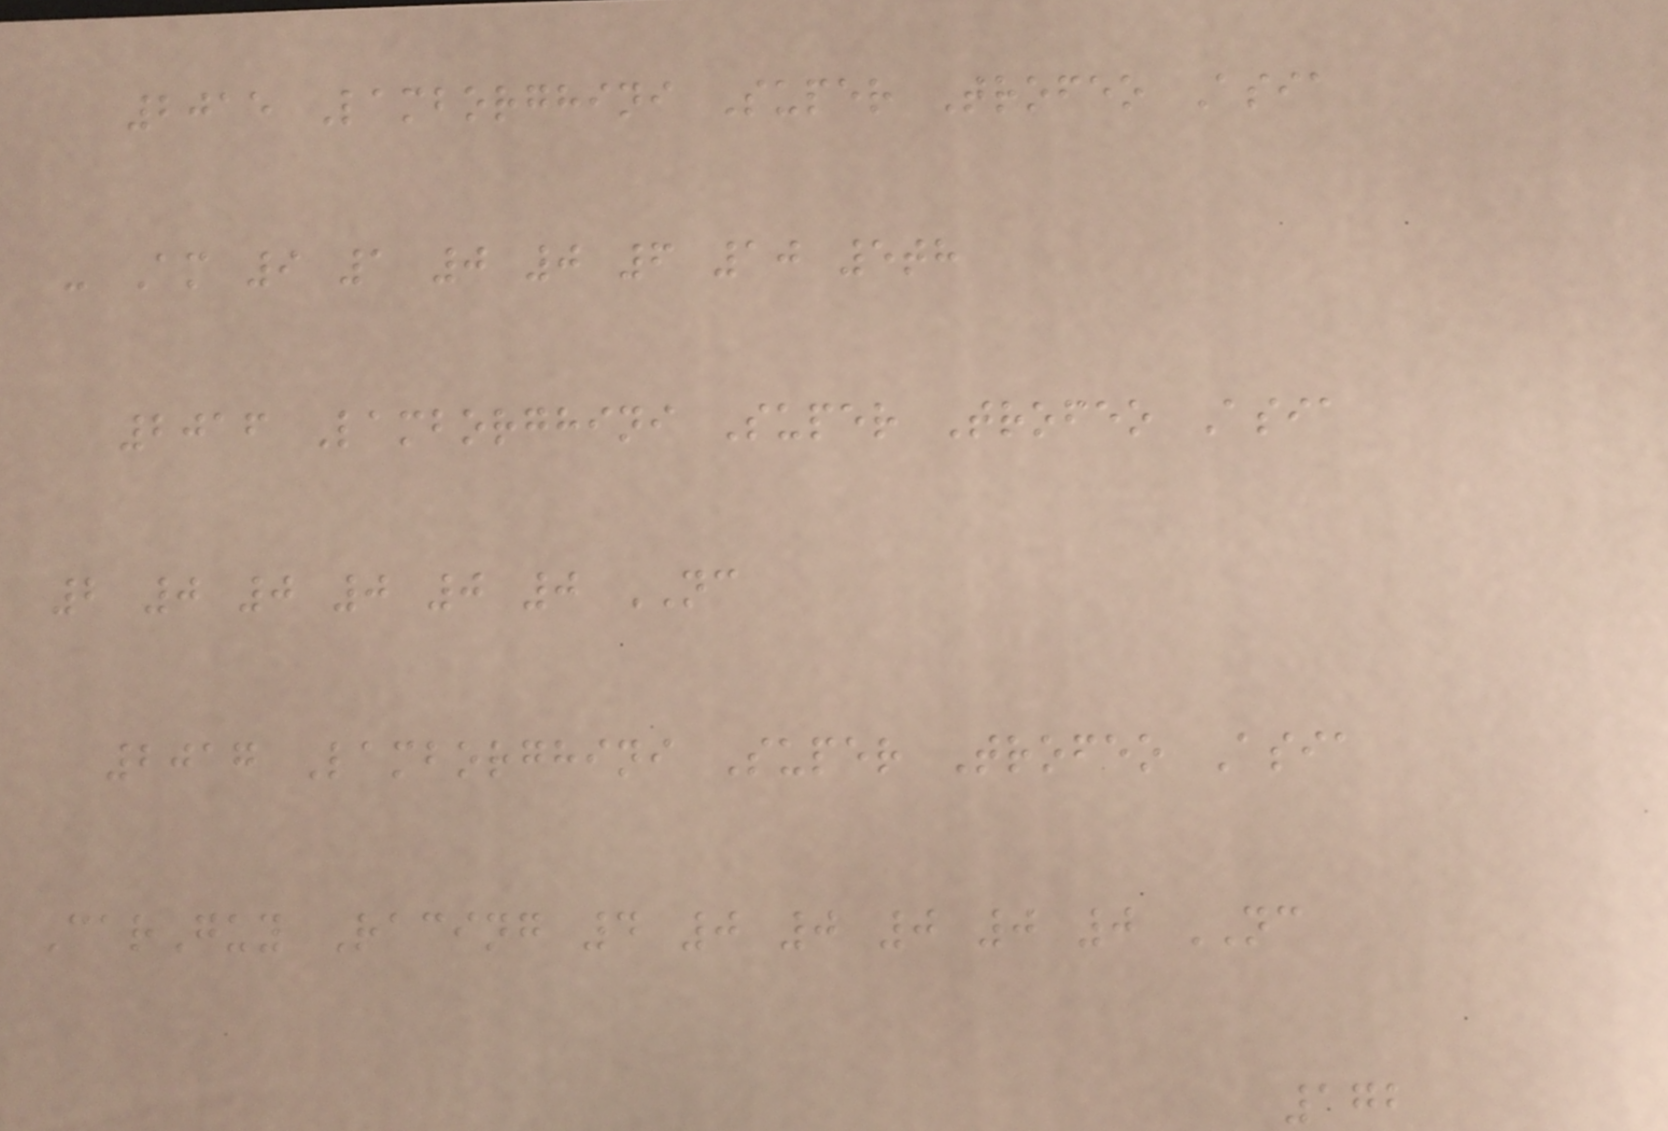2015 Lamborghini Super Trofeo Asia
- Am 9 1 0 0 6 10 5th
2016 Lamborghini Super Trofeo Asia
2 0 0 0 0 0 NC
2017 Lamborghini Super Trofeo Asia
CarGuy Racing 4 0 0 0 0 0 NC
172
